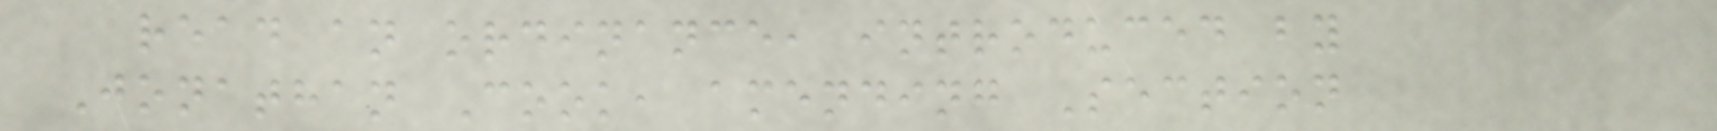read an ordinance, introduced by
Jonathan Cook, amending Section
